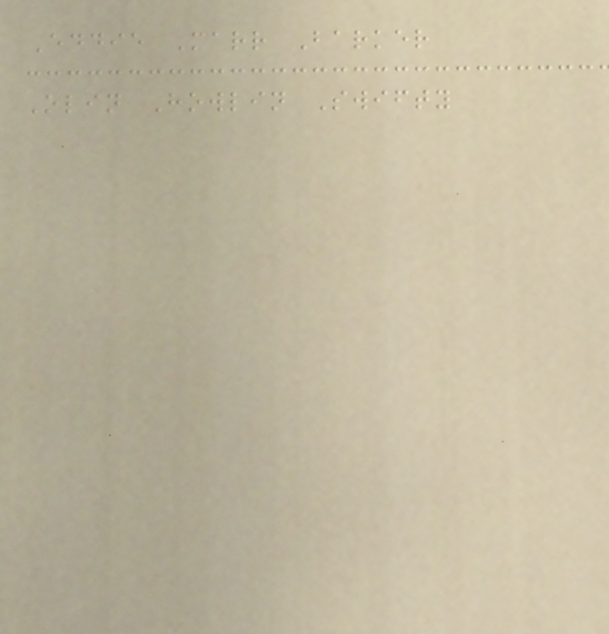Eddie Marr Barker
Olin Howlin Swifty
